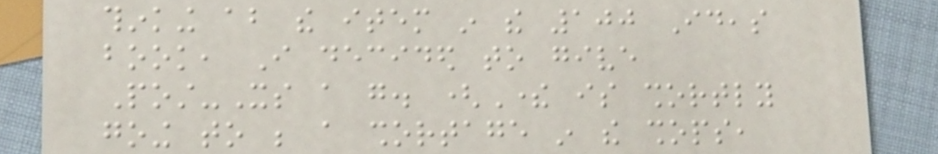thinking about the item in the 100 Ideas
book, I decided to give
Post-Its a go. (There is shortly
going to be a shortage in the shops,
